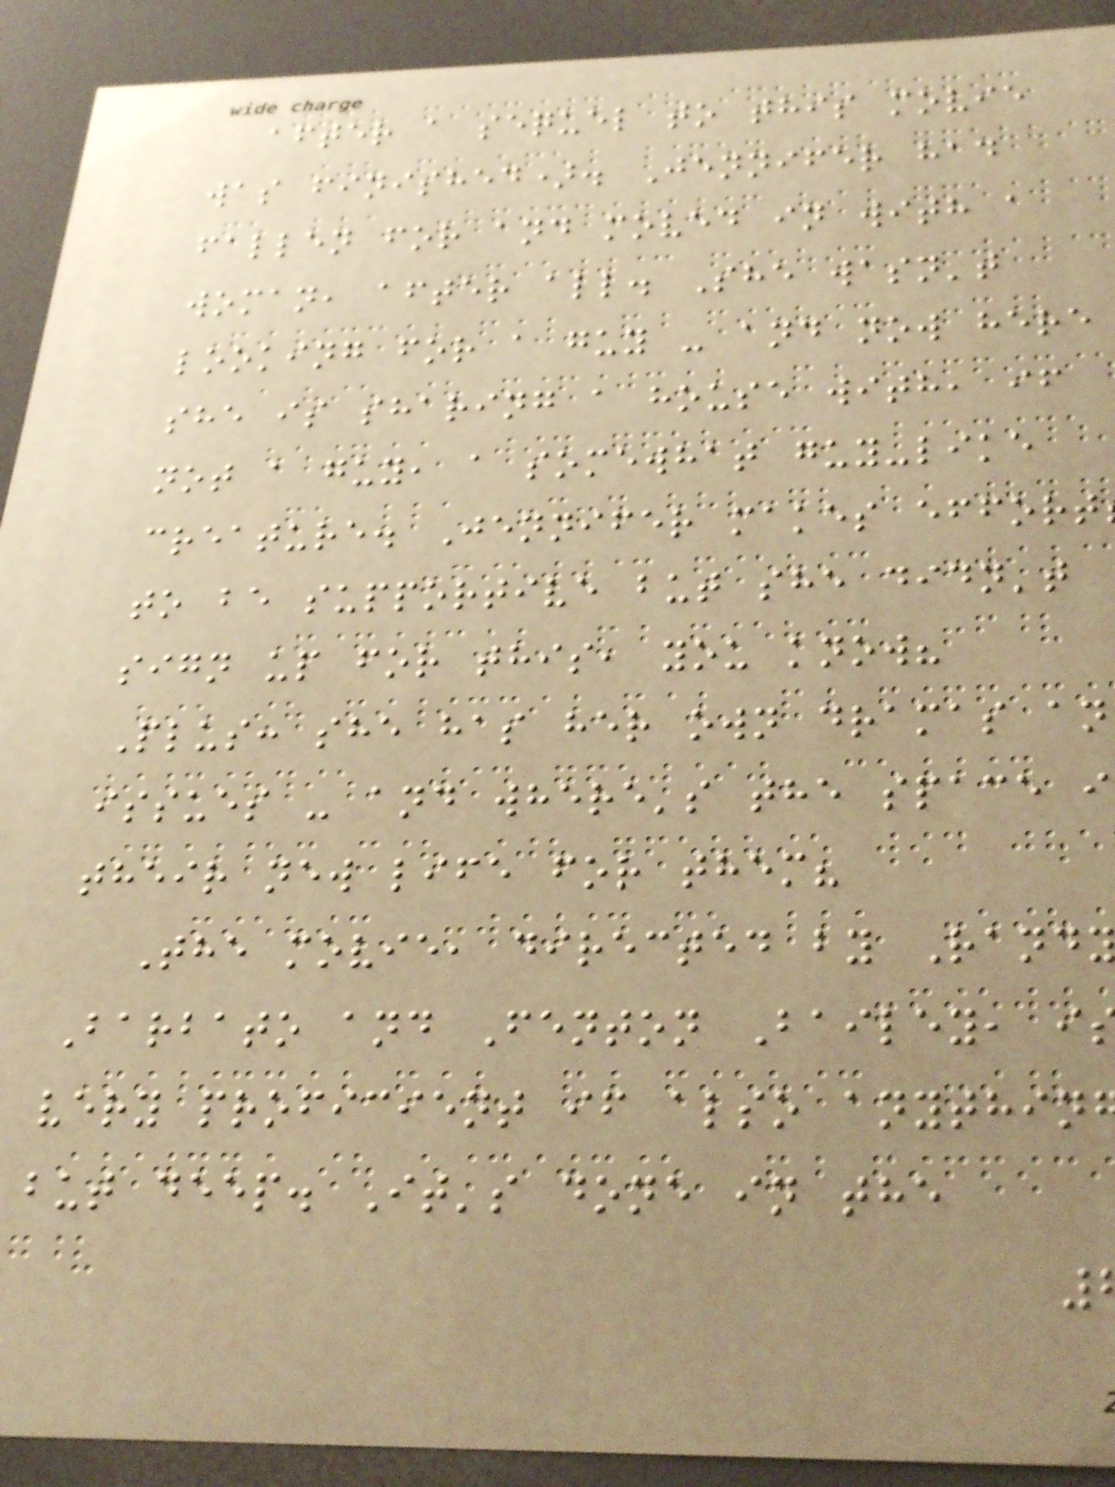after a sequel to this movie
was finished). Jennifer had
fallen for and moved in with a
woman, after all. She wasn't
looking for a guy - and now here
she is sharing a house with, if
not a guy, a somewhat guy-like
creature. Jennifer makes effort
to be supportive but she didn't
sign up for this, you know?
Plus: she has her own dramas an
issues - and where's the space i
their new life for them?
The movie, directed by Rand
Barbato and Fenton Bailey, i
very proficient if also anythin
but deep. It's done in the
